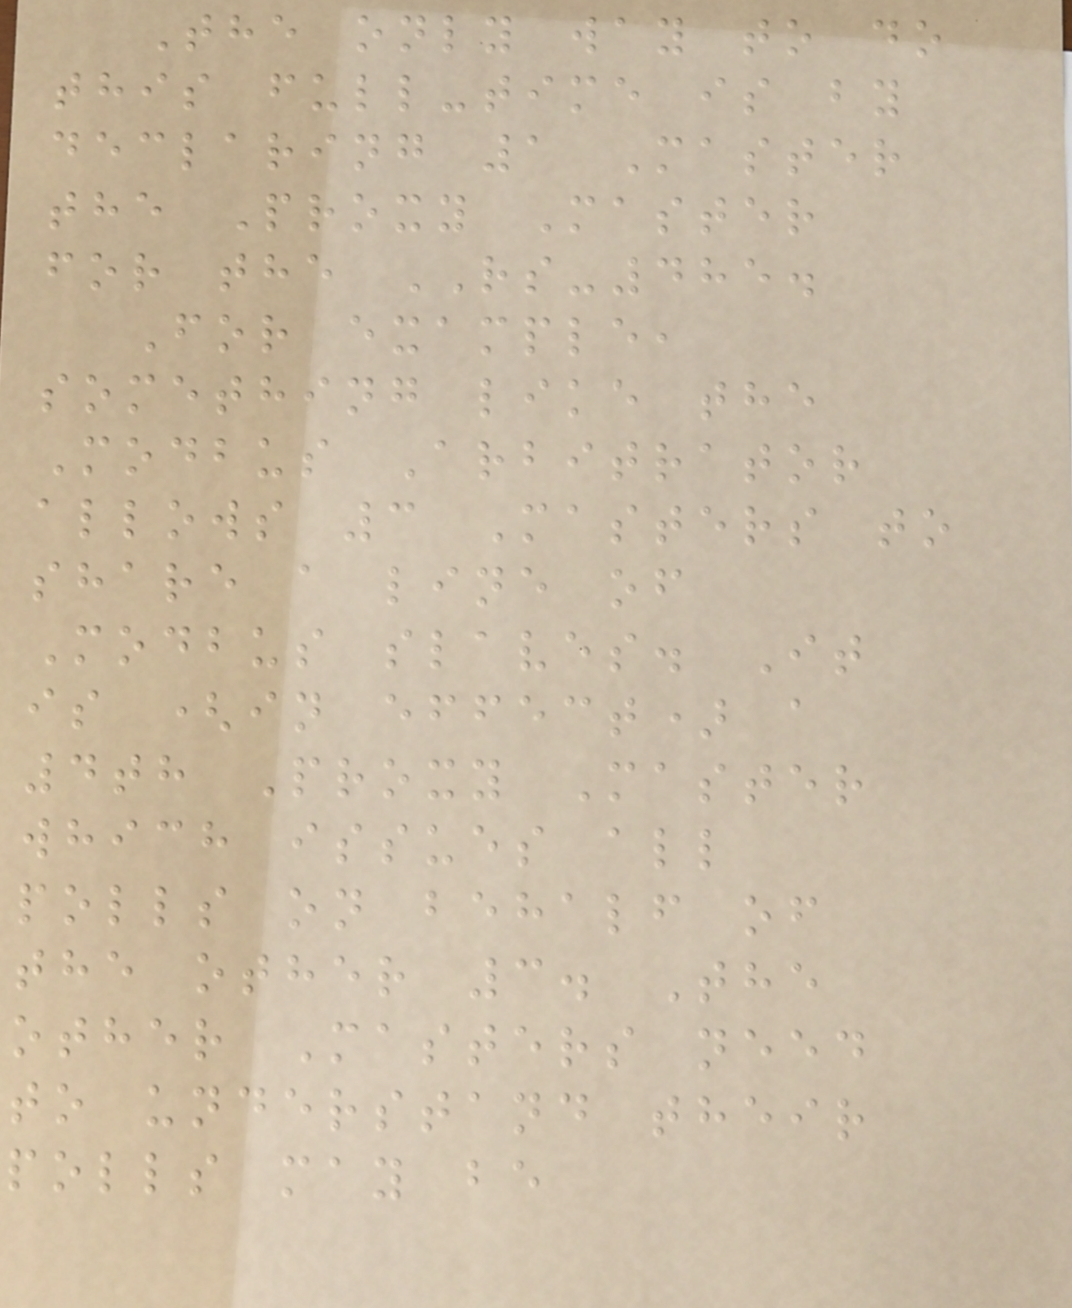The only way to do
this full-time is by
declaring 1 Master
the Proxy Master
for the RS-485.
For example,
something like the
Modbus Arbitrator
allows 3 Masters to
share a line of
Modbus slaves. It
is (in effect) a
4th Proxy Master
which issues all
polls on behalf of
the other 3. The
other Masters need
to understand their
polls may be
